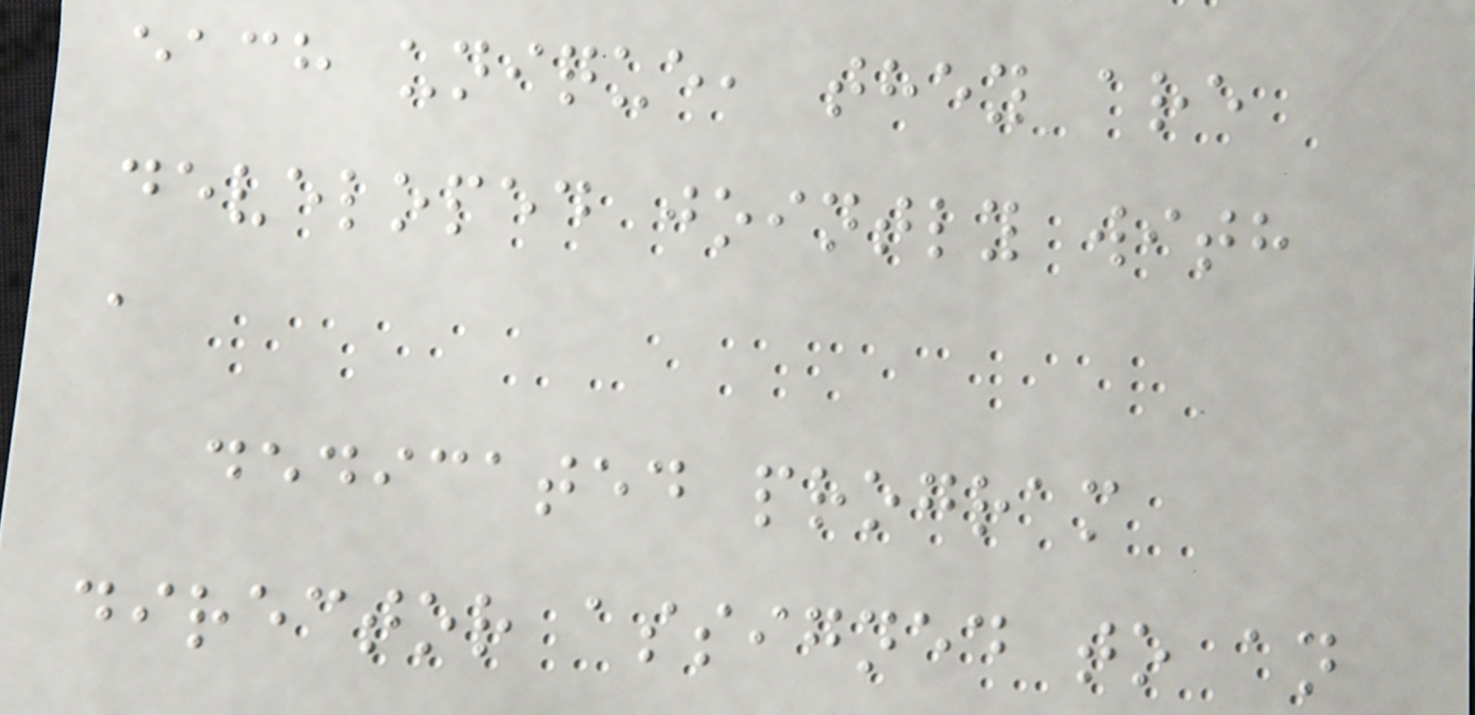each unique, they are
developed jointly with
a
dedicated program
director assigned to an
